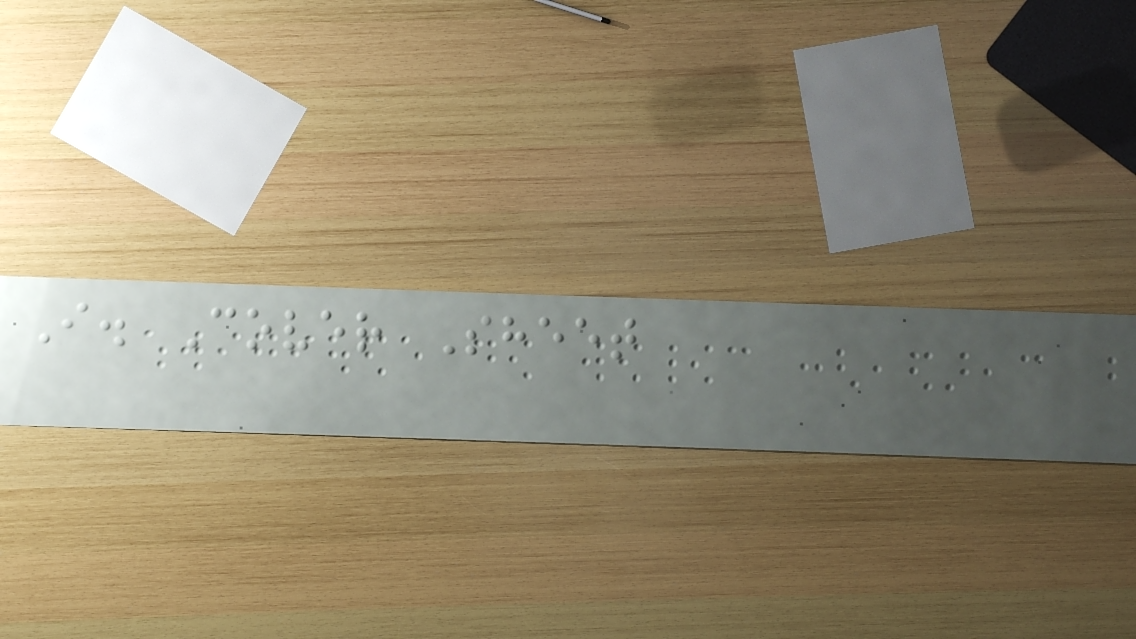I. Cover Sheet
